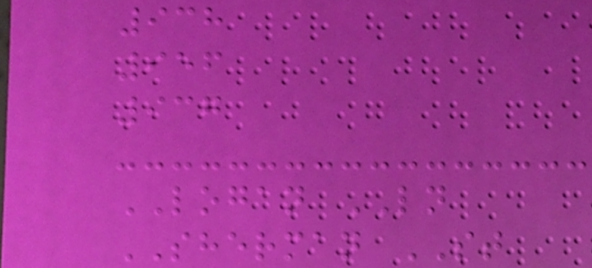938
956
937
LOGAN LN
SHERMAN ST
